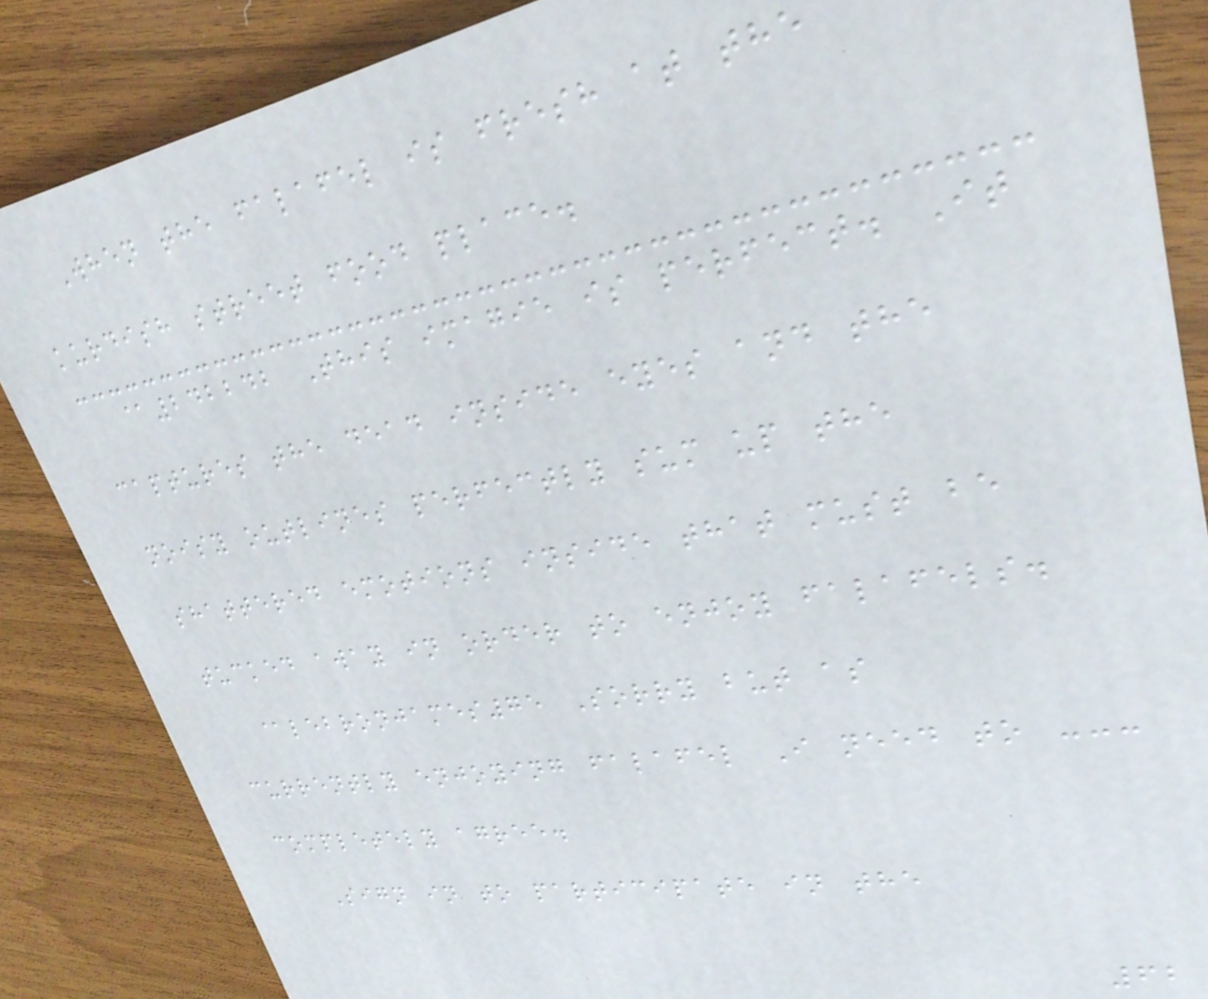When the falafel is fresh at the
kurdish street food place.
@242242 This imagie is perfect. It
captures the dead inside eyes and the
noisy outlines perfectly sum up the
shattered emotions inside that must be
tucked away in order to enjoy falafels.
@lebronjames75 Sorry but as
currently enjoying falafel I need to ---
completely agree.
Sign in to participate in the
62
